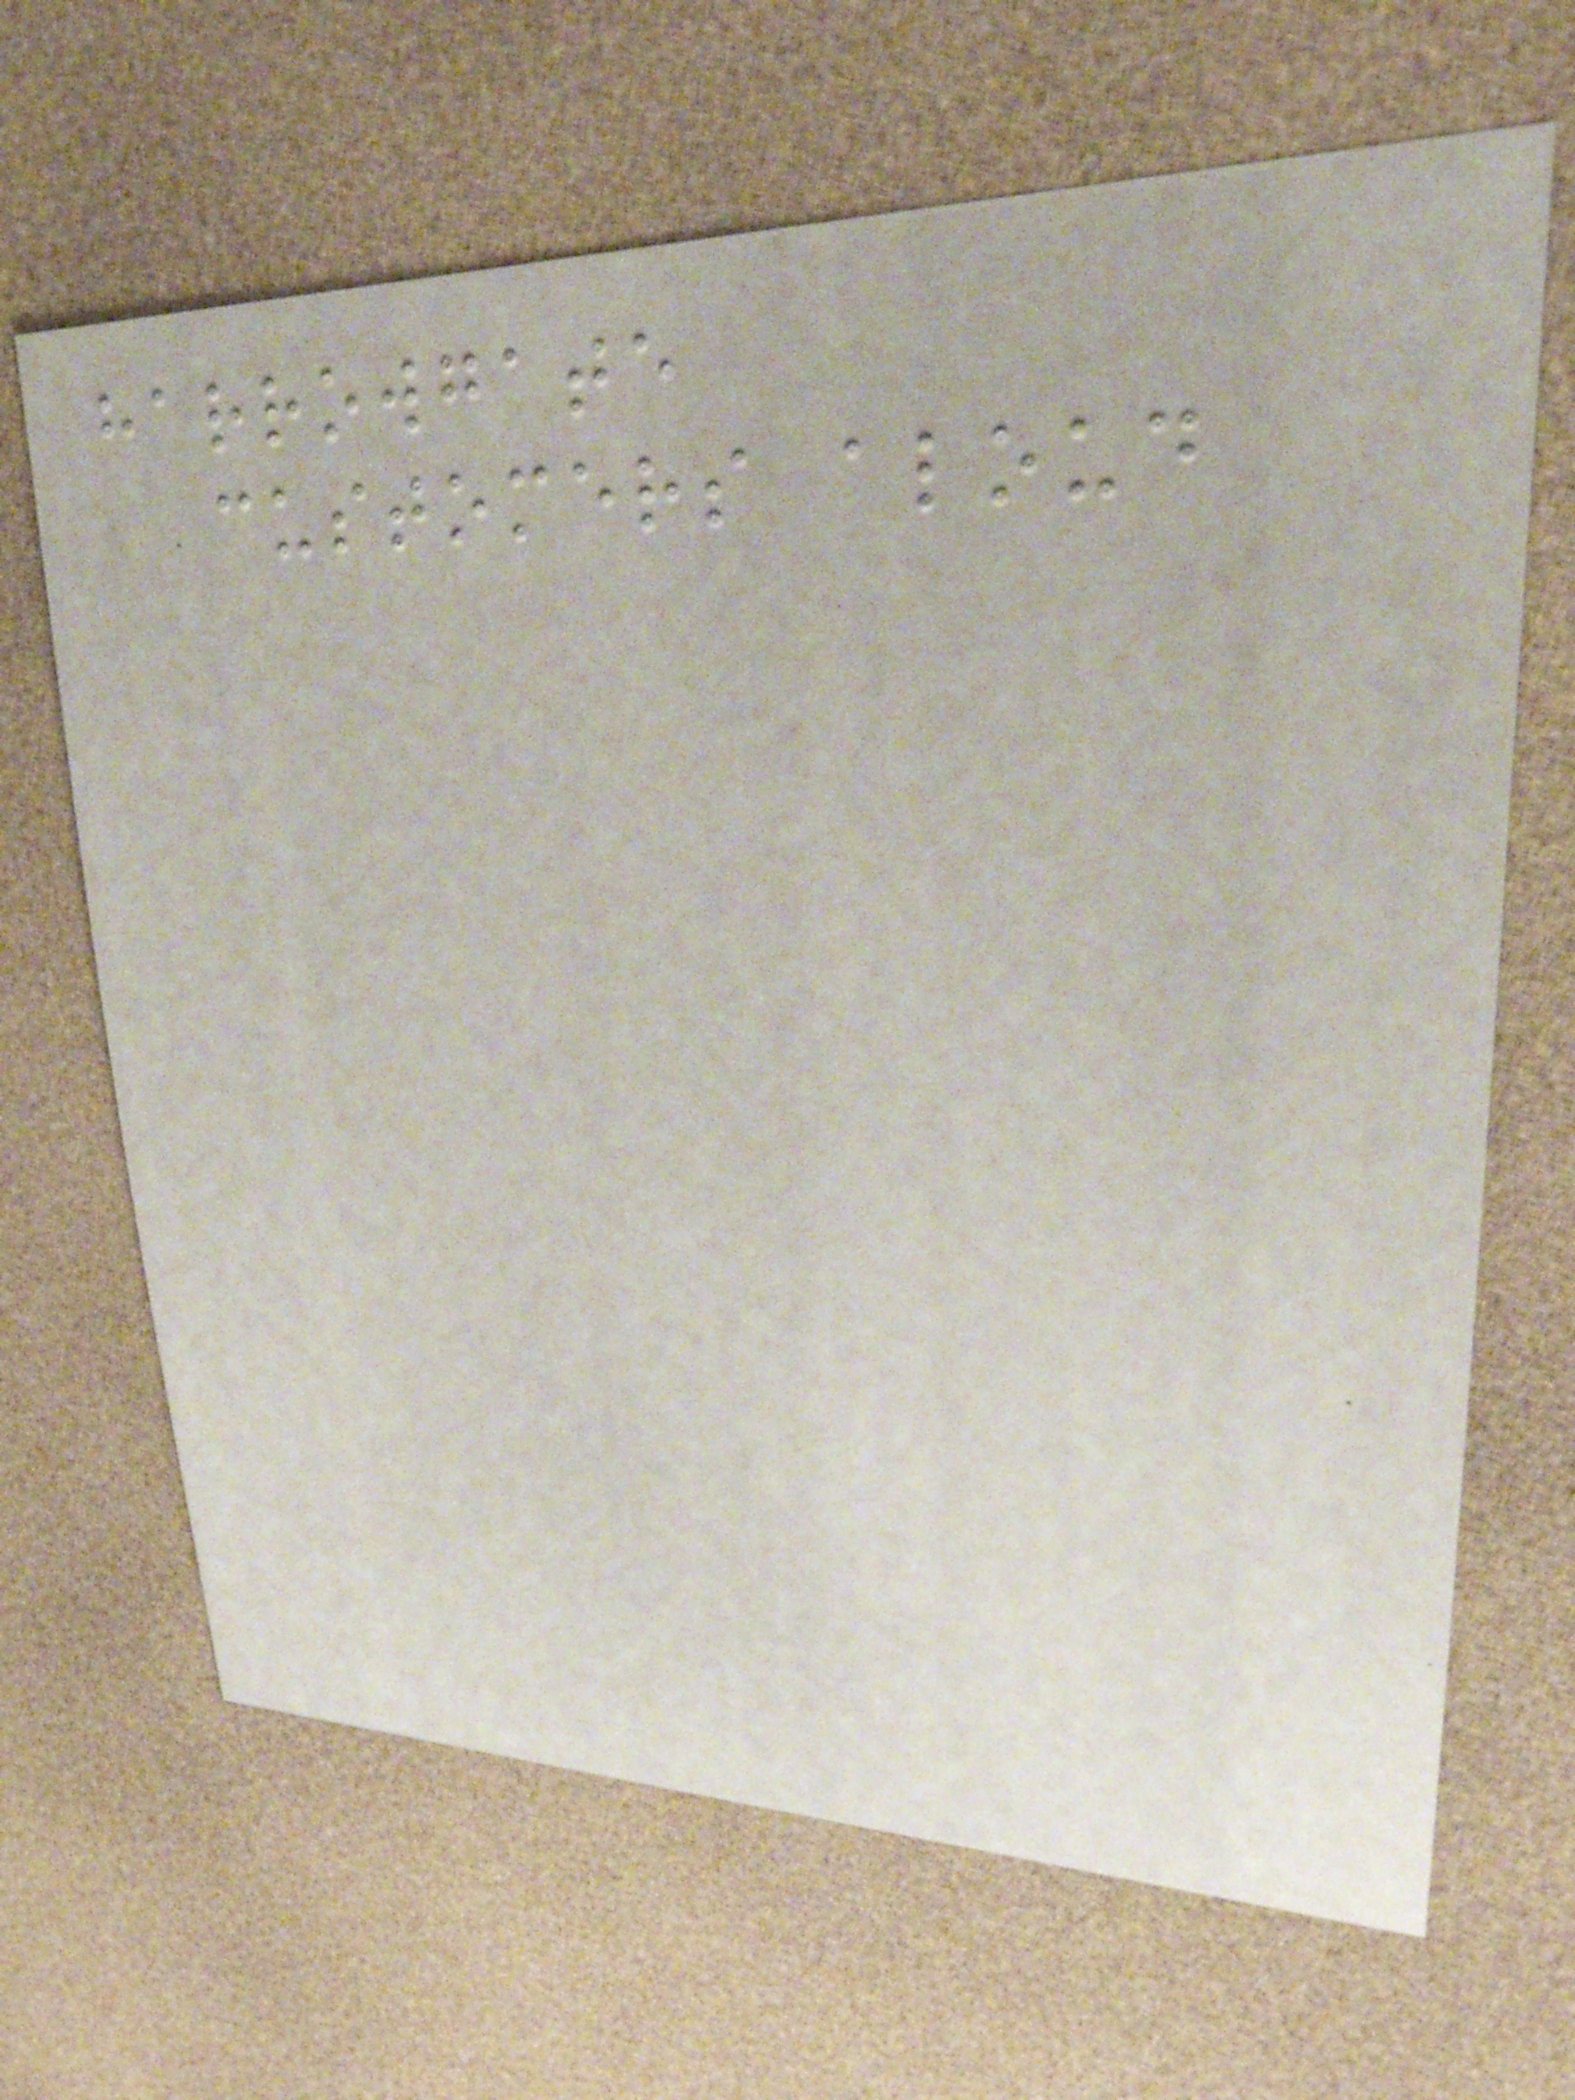harrowgate
customers aloud
